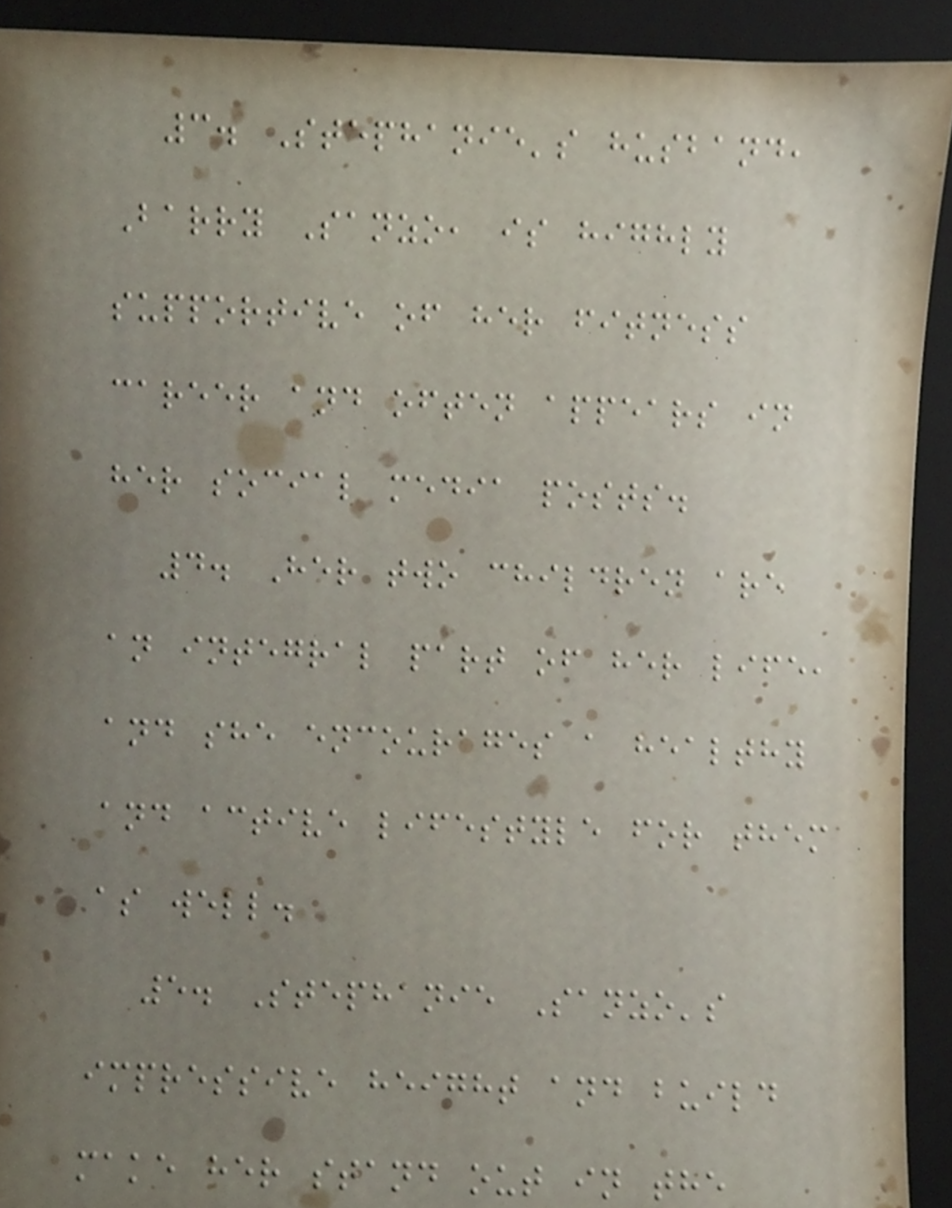3. Stephanie's husband,
Barry Sanzo, is highly
supportive of her fitness
career and often appears in
her social media posts.
4. Her two children are
an integral part of her life,
and she encourages a healthy
and active lifestyle for them
as well.
5. Stephanie Sanzo's
impressive height and build
make her stand out in the
